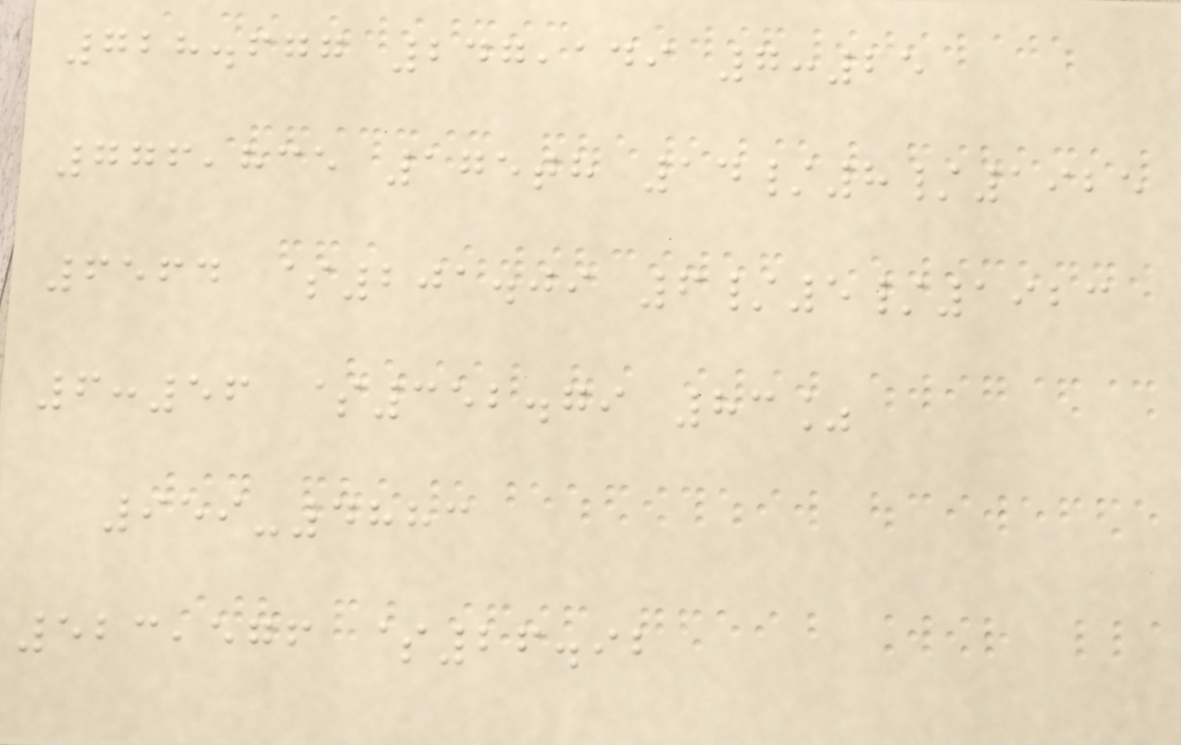728.677 247,149 7:25
776,835 175th 14/8/1925
6564 $201.09 6/5/1923
6:56 $352.79 83%
959-4883
523,576 $26.92
